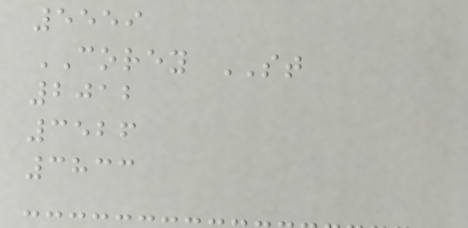5559
COREY ST
2012
3526
3833
